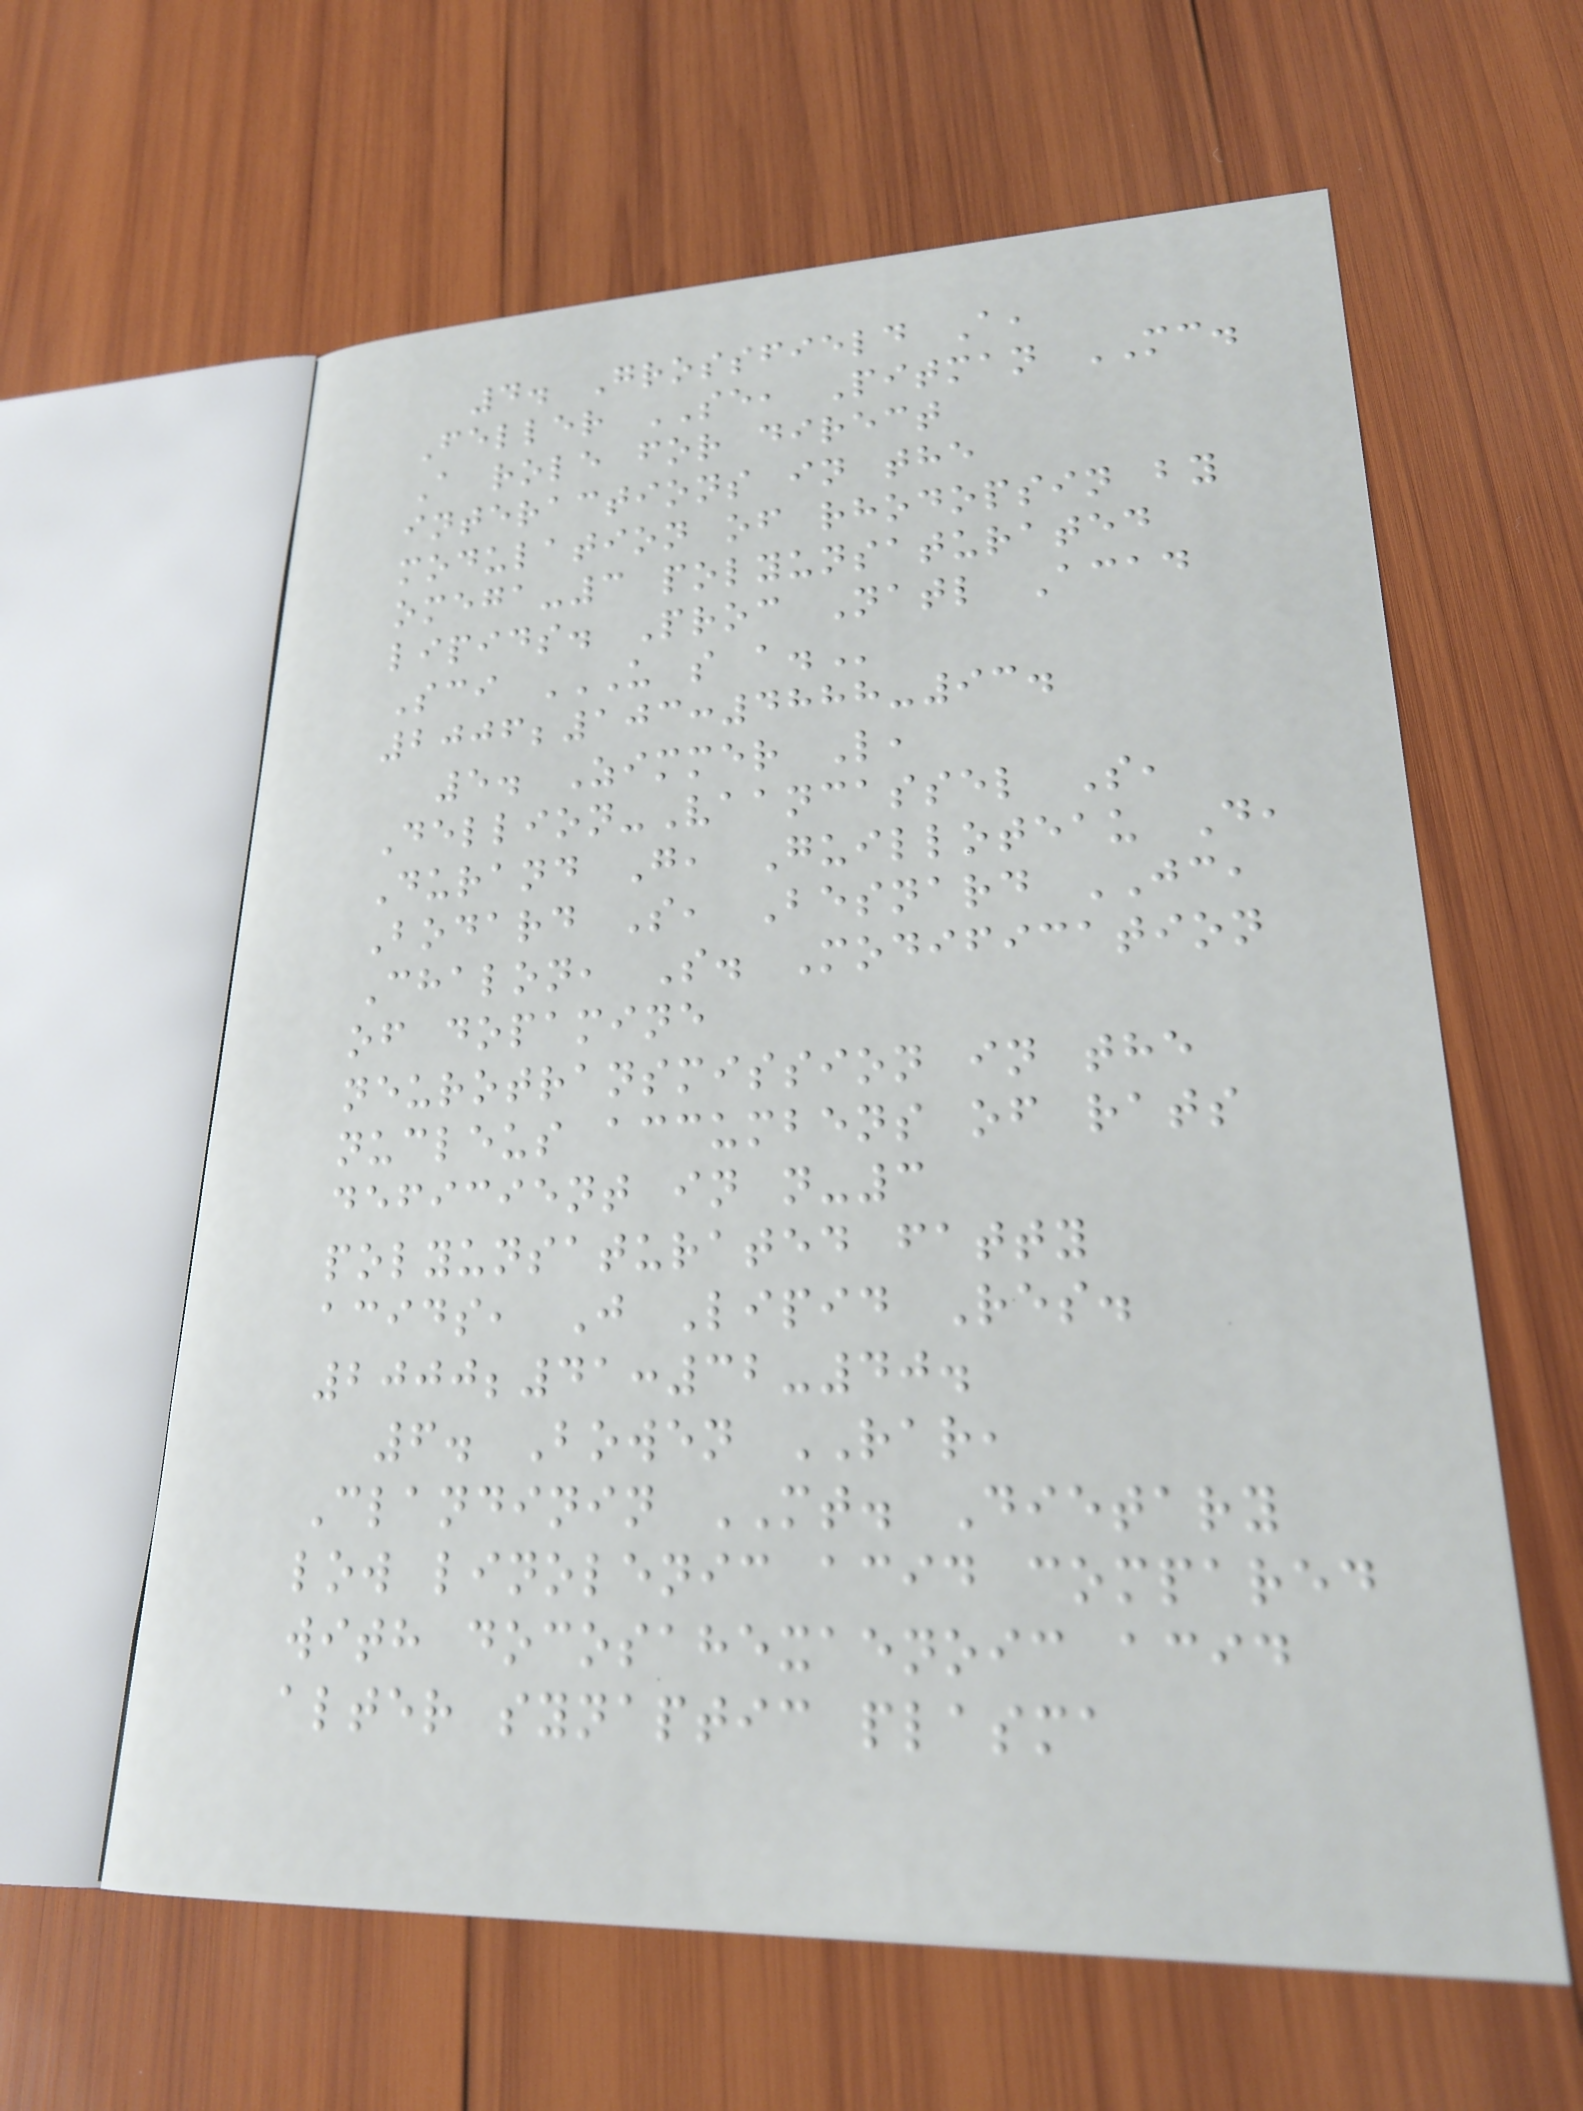4. Grossfield A,
Feller SE, Pitman MC.
A role for direct
interactions in the
modulation of rhodopsin by
omega-3 polyunsaturated
lipids. Proc Natl Acad
Sci U S A.
2006;103:4888-93.
5. Zimmer L,
Dellion-Vaancassel S,
Durand G, Guilloteau D,
Bodard S, Besnard JC,
Chalon, S. Modification
of dopamine
neurotransmission in the
nucleus accumbens of rats
deficient in n-3
polyunsaturated fatty
acids, J Lipid Res.
2000;41:32-40.
6. Bowen RAR,
Clandinin MT. Dietary
low linolenic acid compared
with docosahexaenoic acid
alter synaptic plasma
